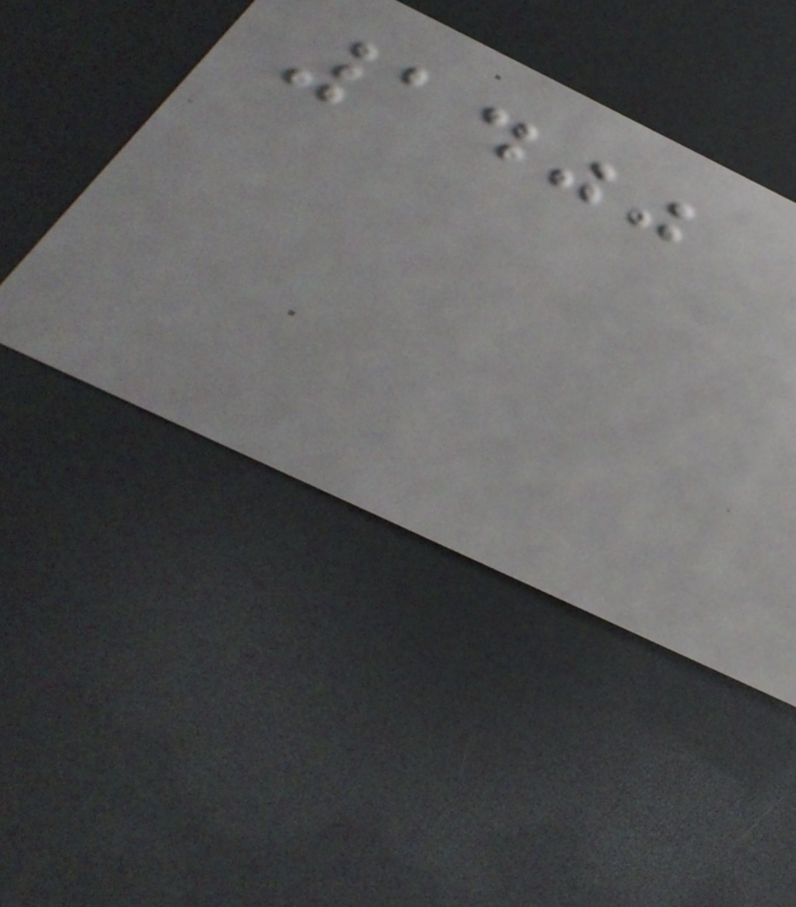1400
